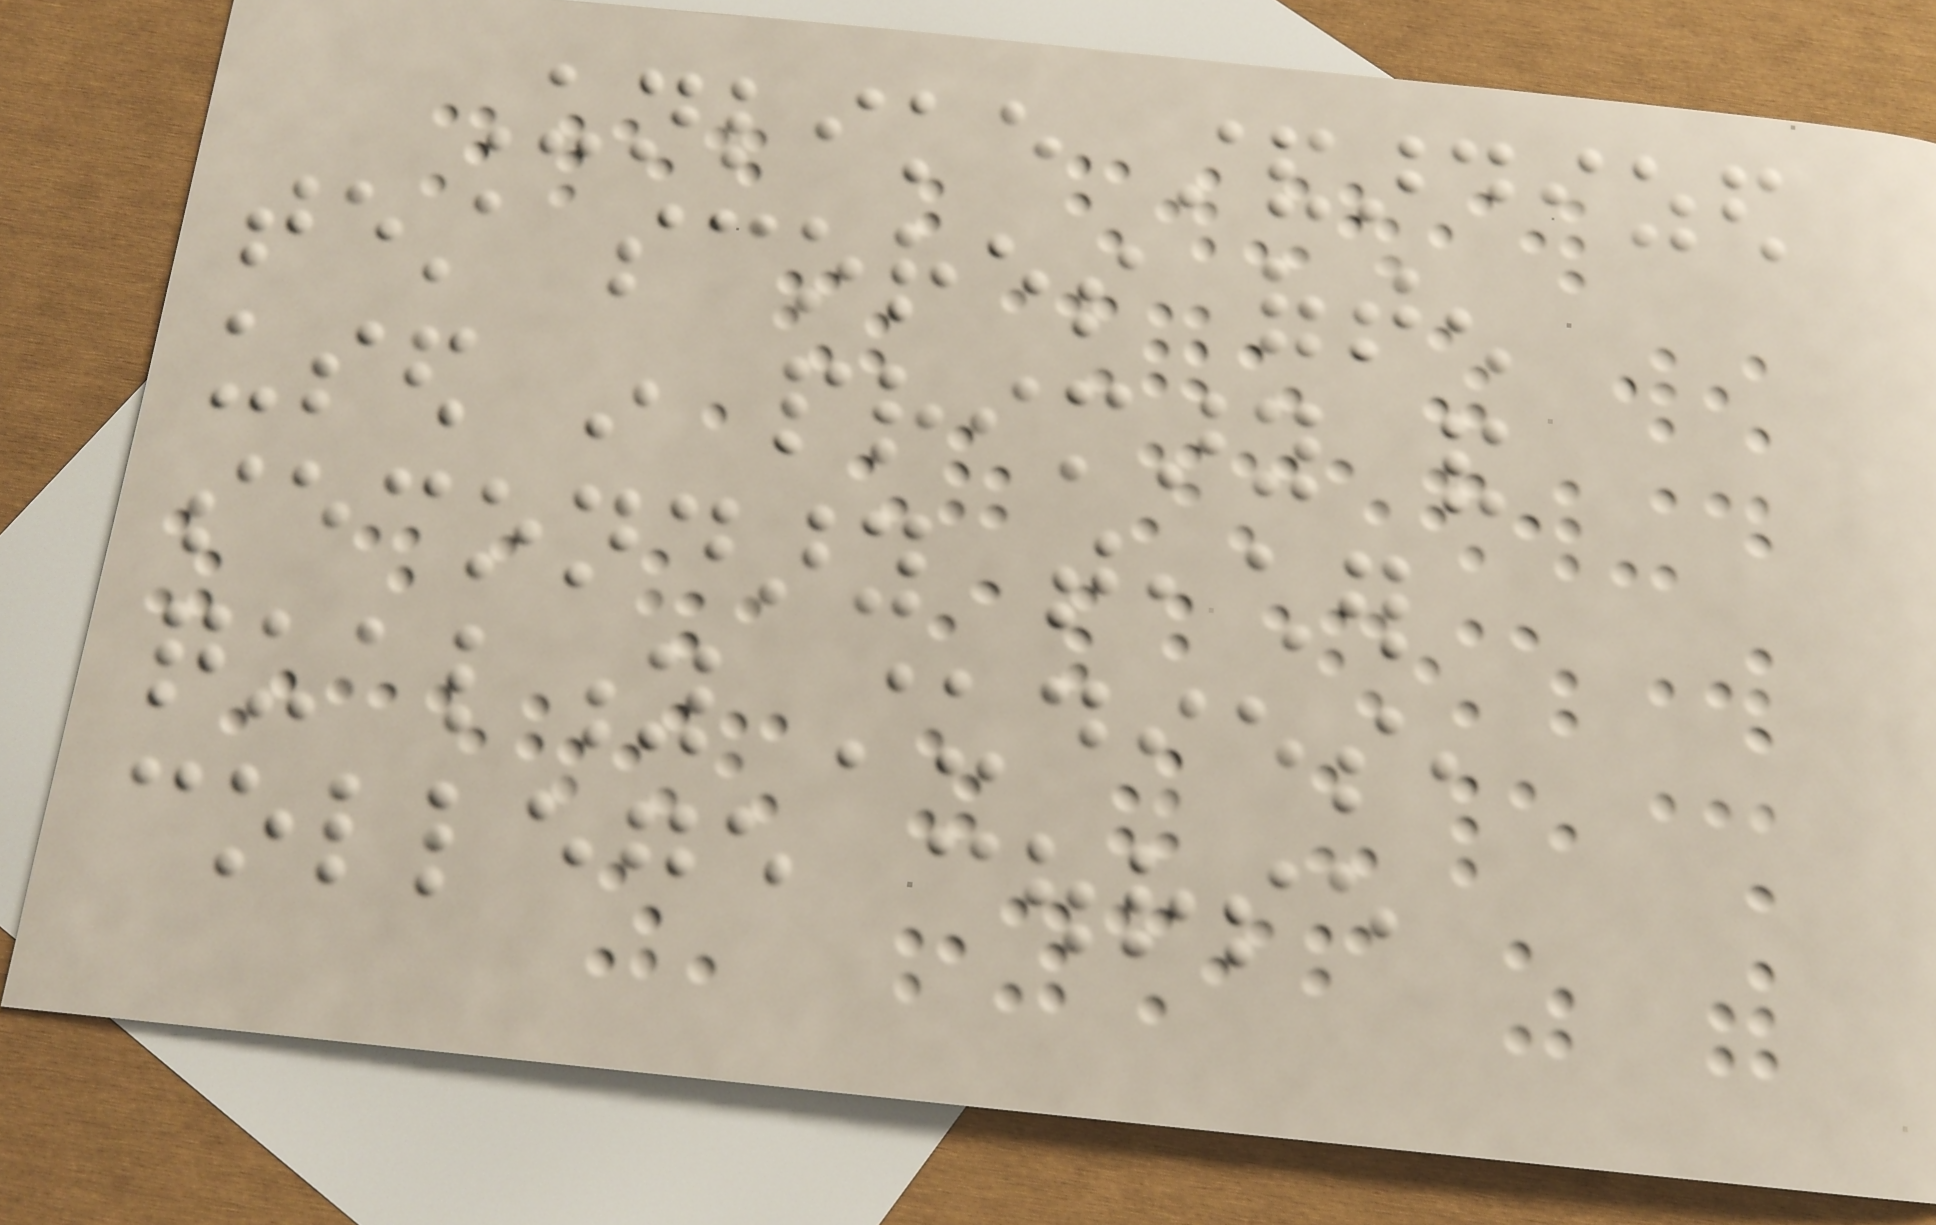Unlike standardized
test scores often
used in primary and
secondary teacher
quality studies,
college course
